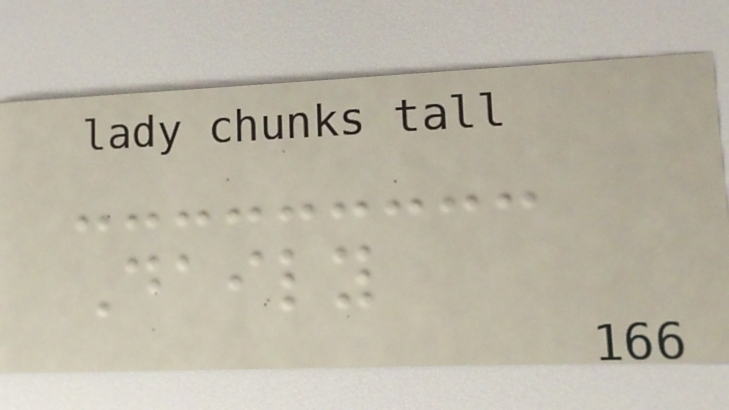Daily
